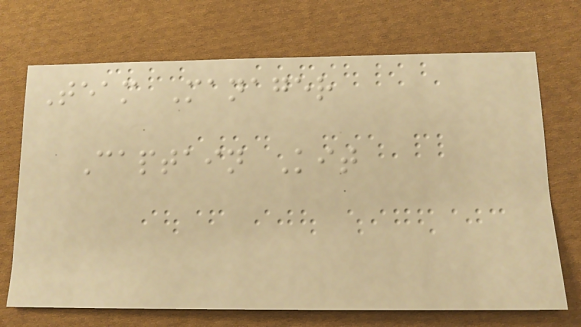Team Manager
Captain Kit
